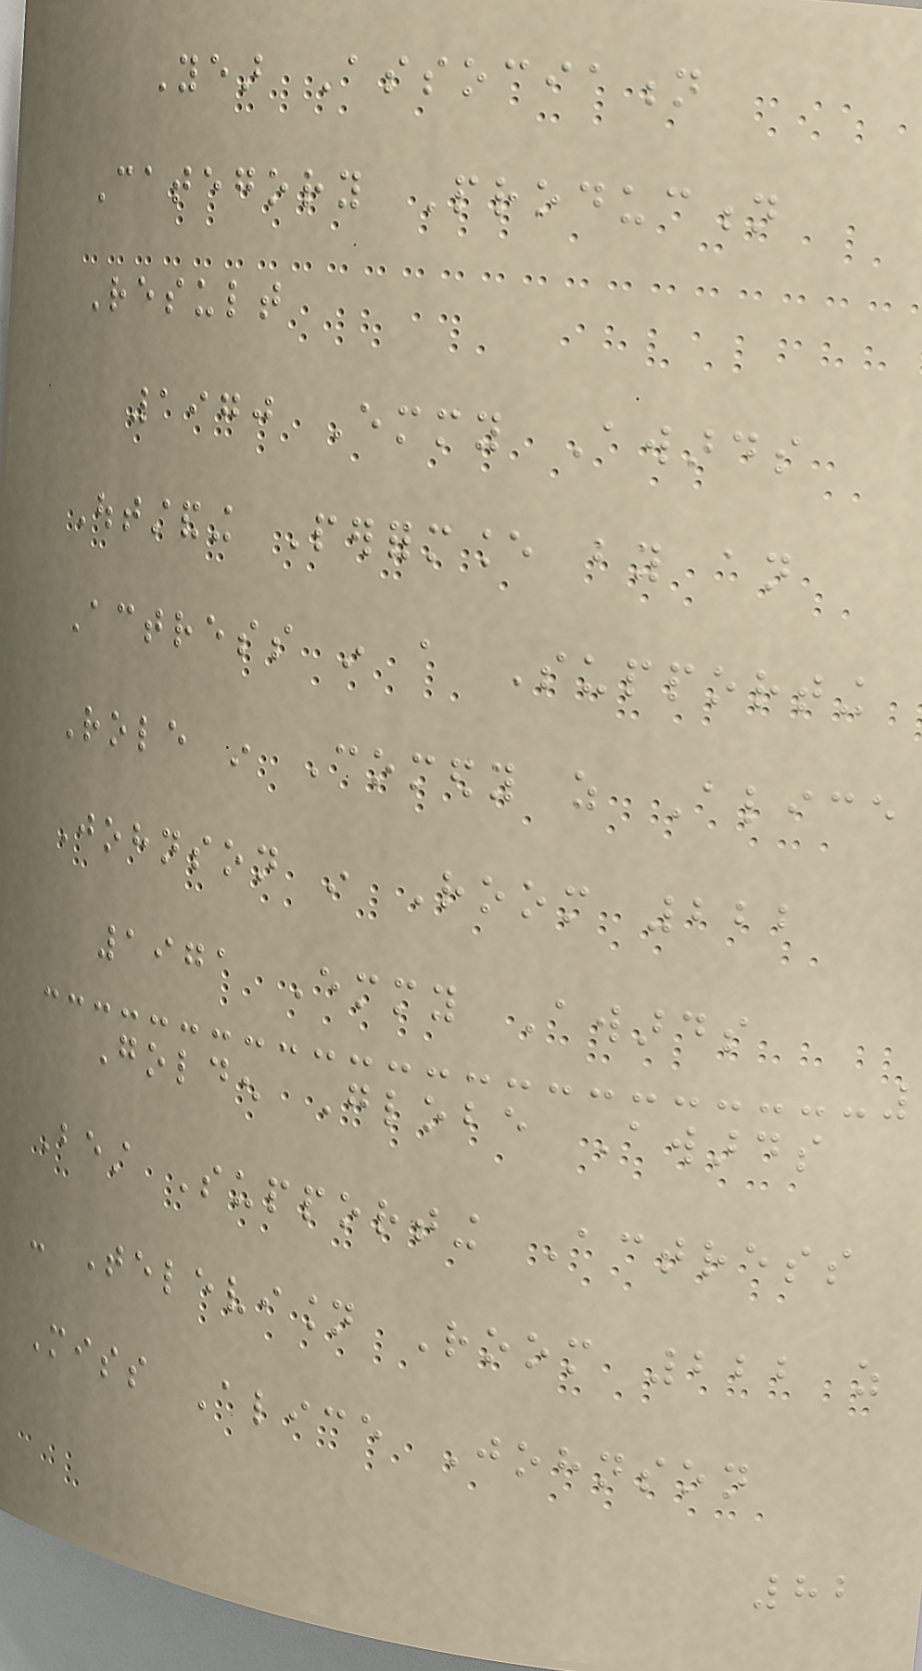Year Association
Category Production
Result
1970 Emmy Awards
Outstanding Performance by an
Actress in a Supporting
Role in Comedy as Alice
Johnson in Room 222
1971 Emmy Awards
Golden Globe Awards
Best Supporting Actress
- Television Room 222 as
Miss Alice Johnson
82
